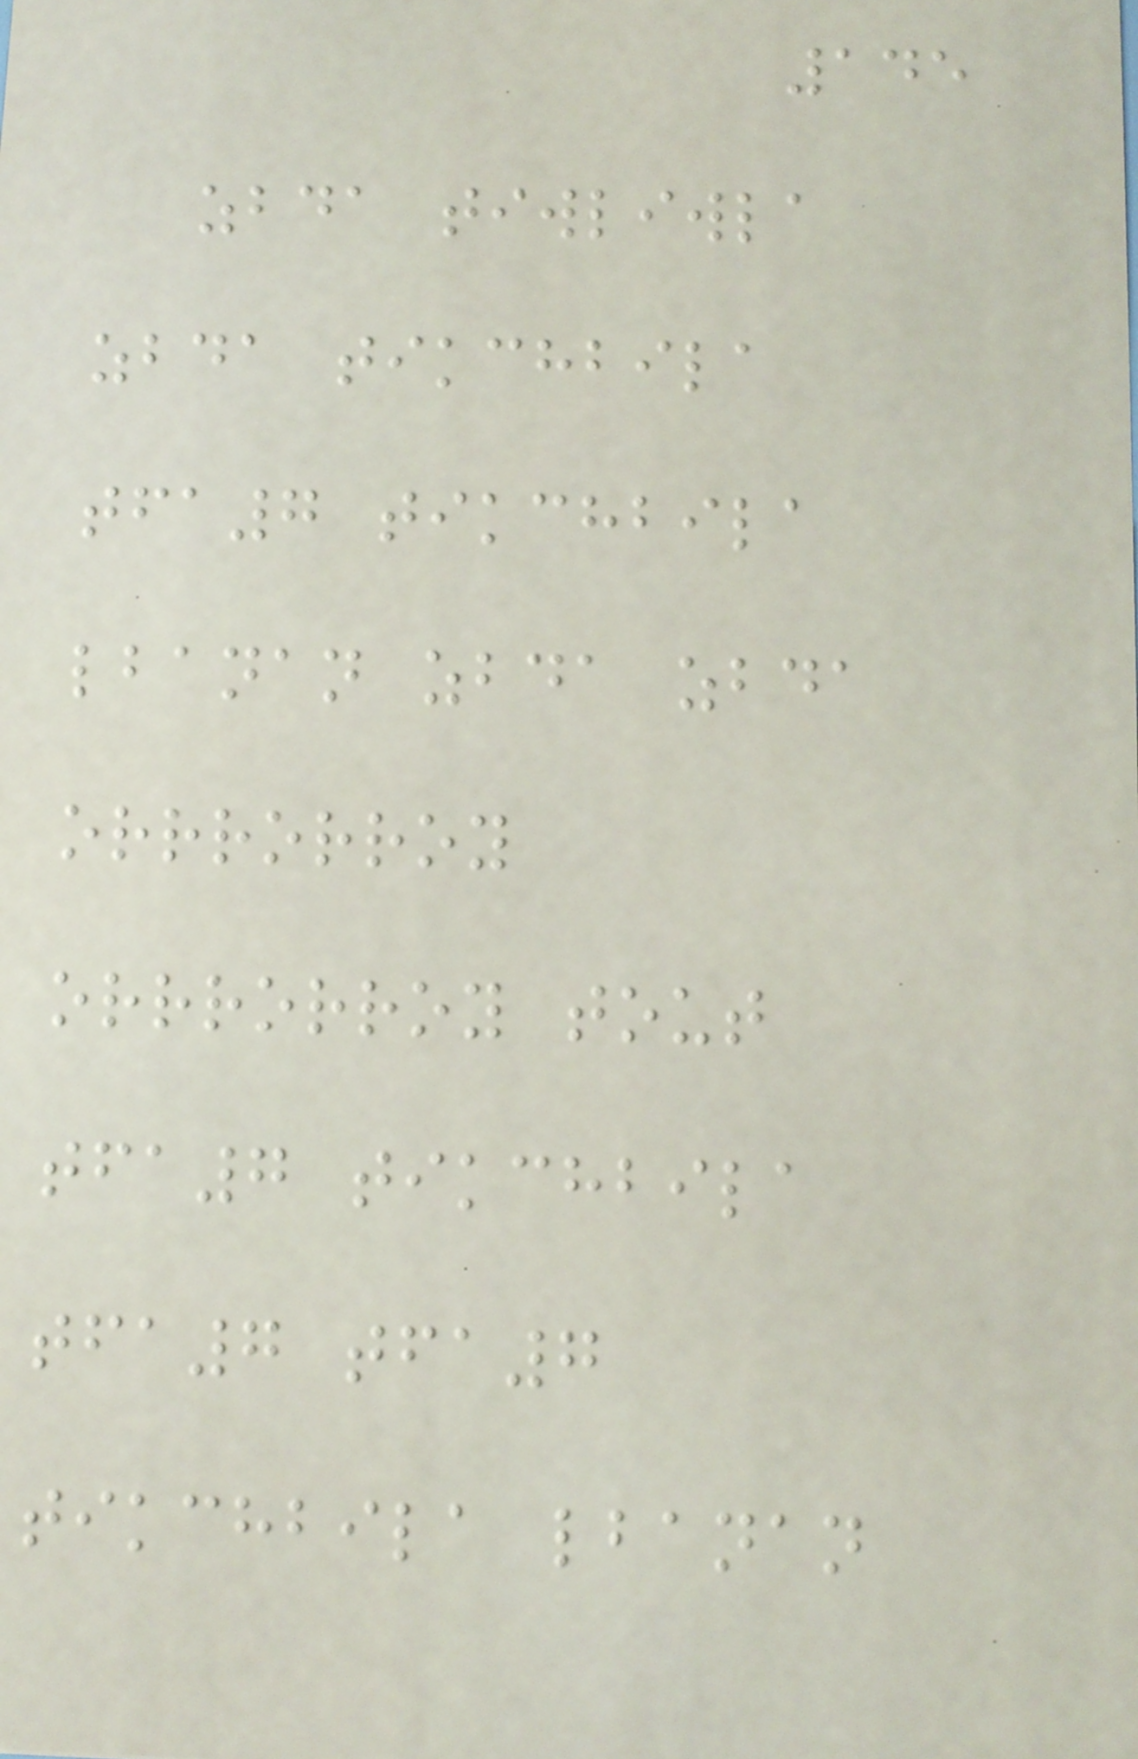145
zbda tiwliwla
zbda tikchbila
tfa7 tikchbila
lbanan zbda zbda
orrrorroy
orrrorroy tout
tfa7 tikchbila
tfa7 tfa7
tikchbila lbanan
